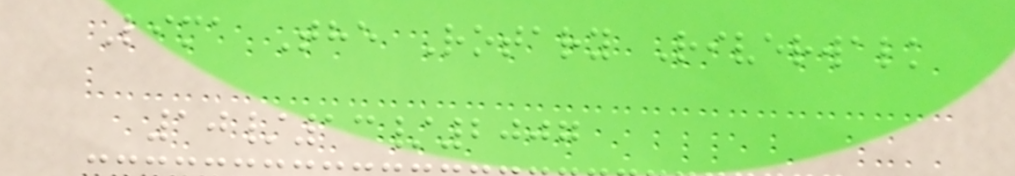Lima The Rotary Riverwalk
10/13/2007
